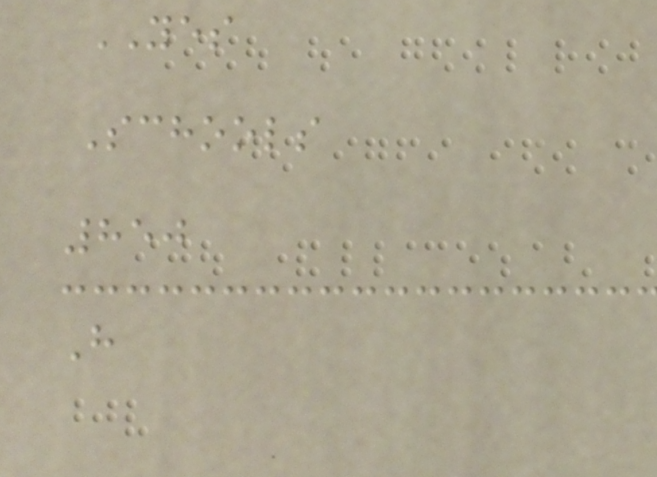YES
Schools
850
H
